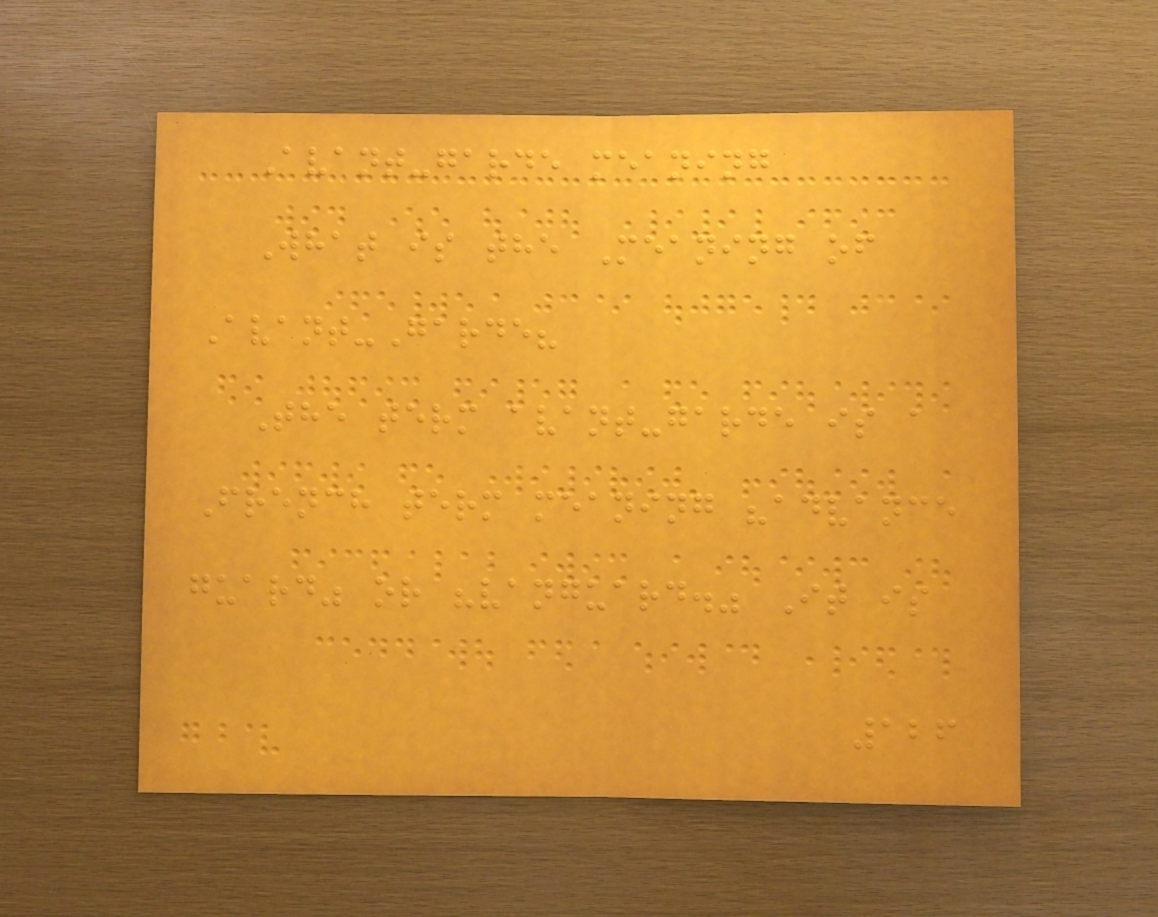Avant-garde meaning
What is the Meaning of
Avant-Garde?
The term avant-garde is a
French term meaning "advance
guard" or "vanguard." It is
126
